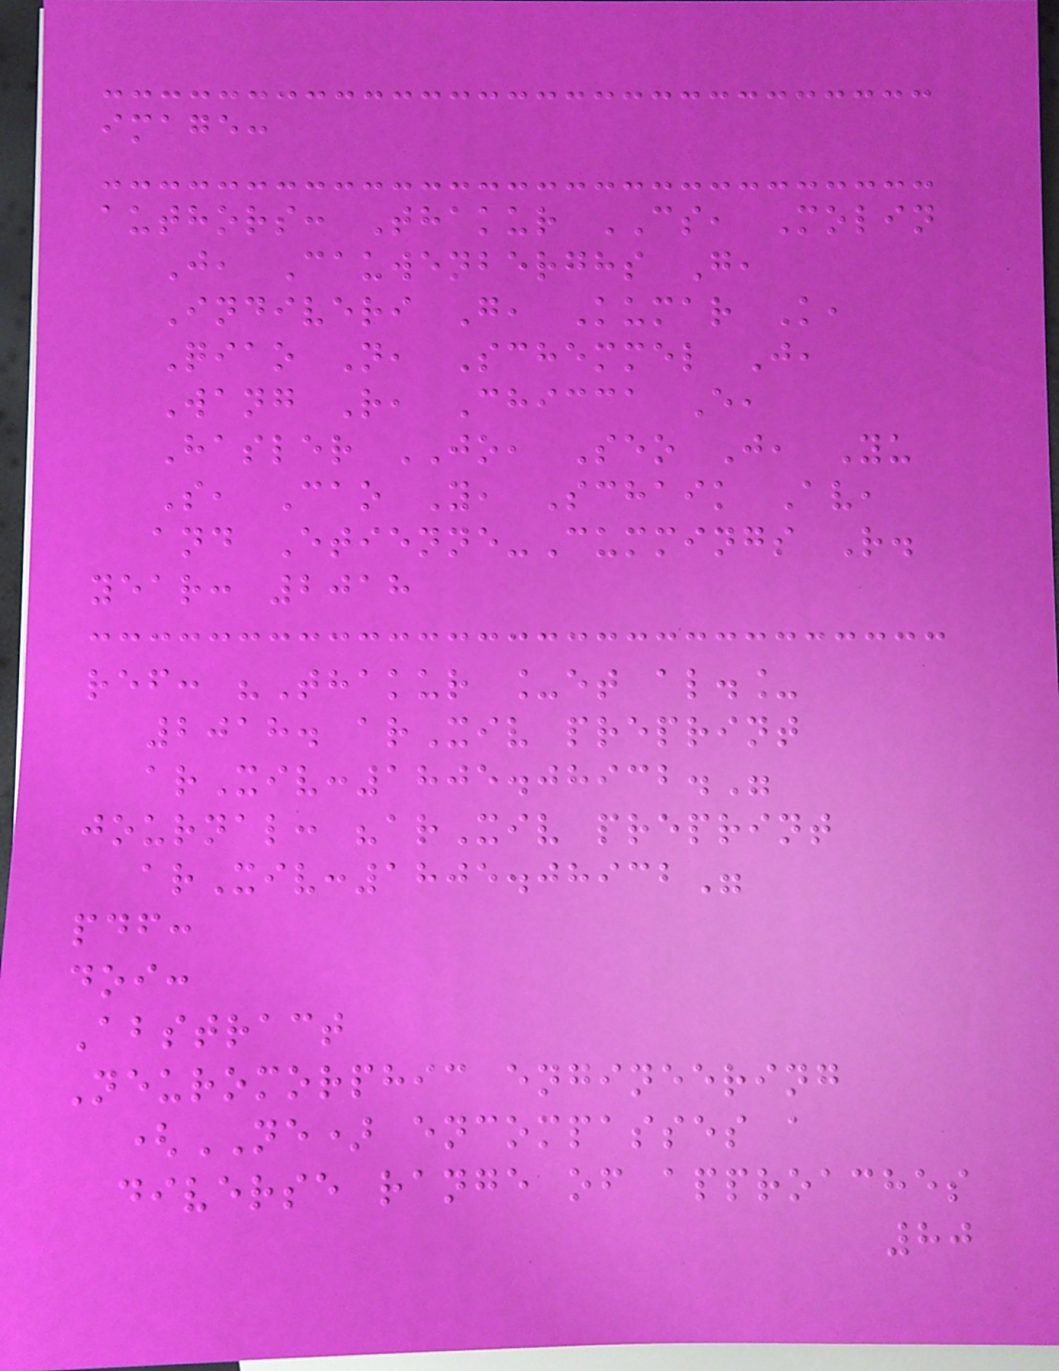image:
authors: Thakur CS, Molin
J, Cauwenberghs G,
Indiveri G, Kumar K,
Qiao N, Schemmel J,
Wang R, Chicca E,
Hasler JO, Seo J, Yu
S, Cao Y, Schaik Av,
and Etienne-Cummings R.
year: 2018
ref: "Thakur _et al._
2018. arXiv preprint
arXiv:1805.08932."
journal: "arXiv preprint
arXiv:1805.08932"
pdf:
doi:
Abstract
Neuromorphic engineering
(NE) encompasses a
diverse range of approaches
80
